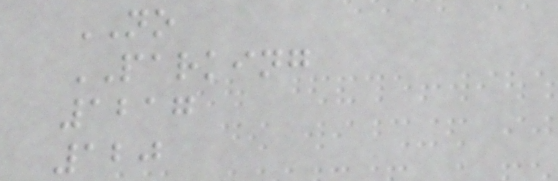NO
PARKING
1217
120
